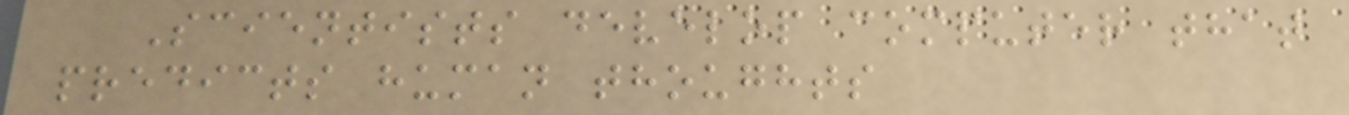Scientists develop computer that
predicts human thoughts
